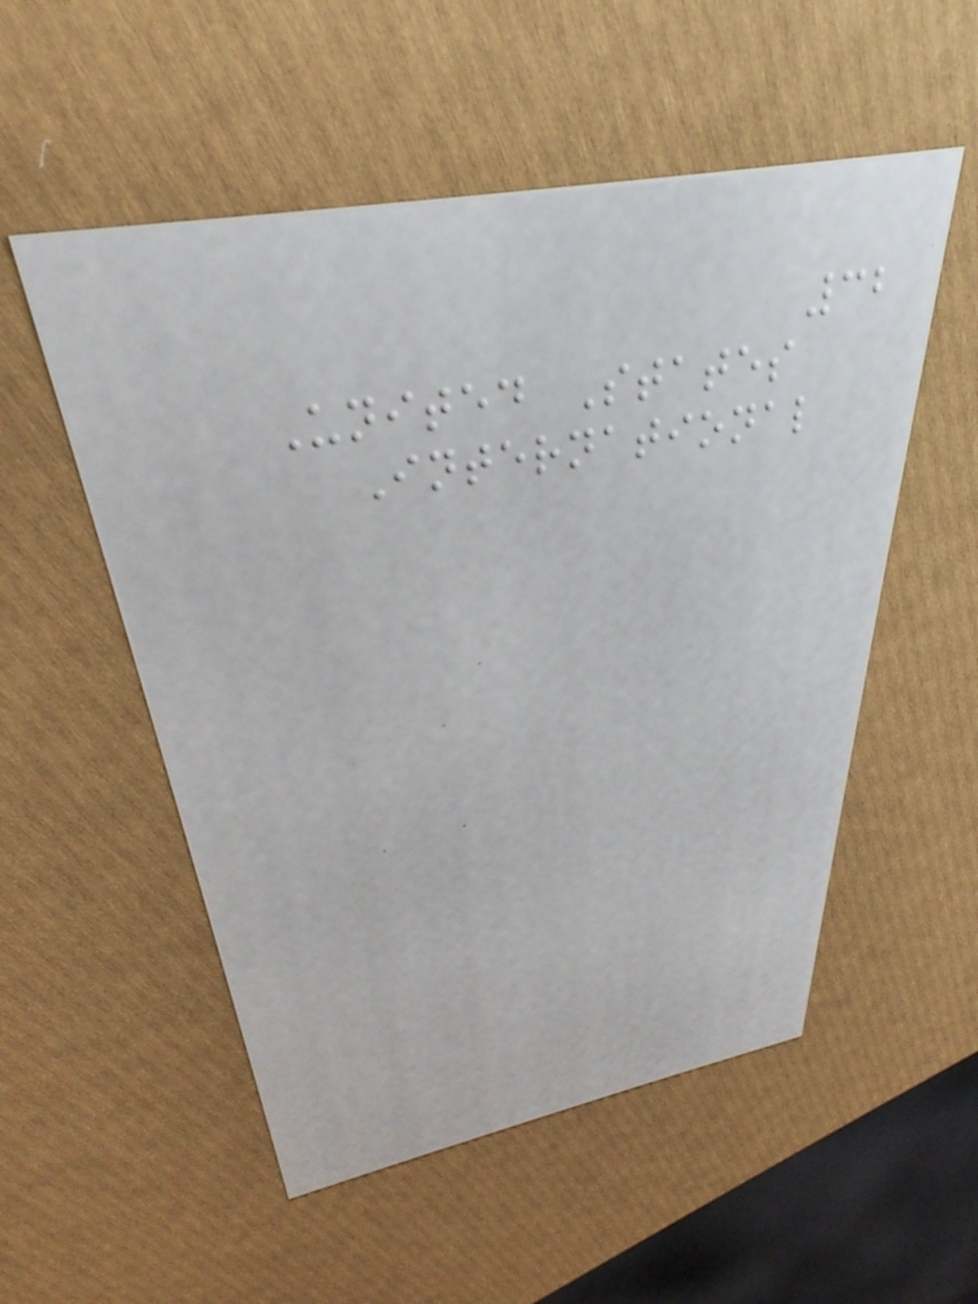32
United States
International
